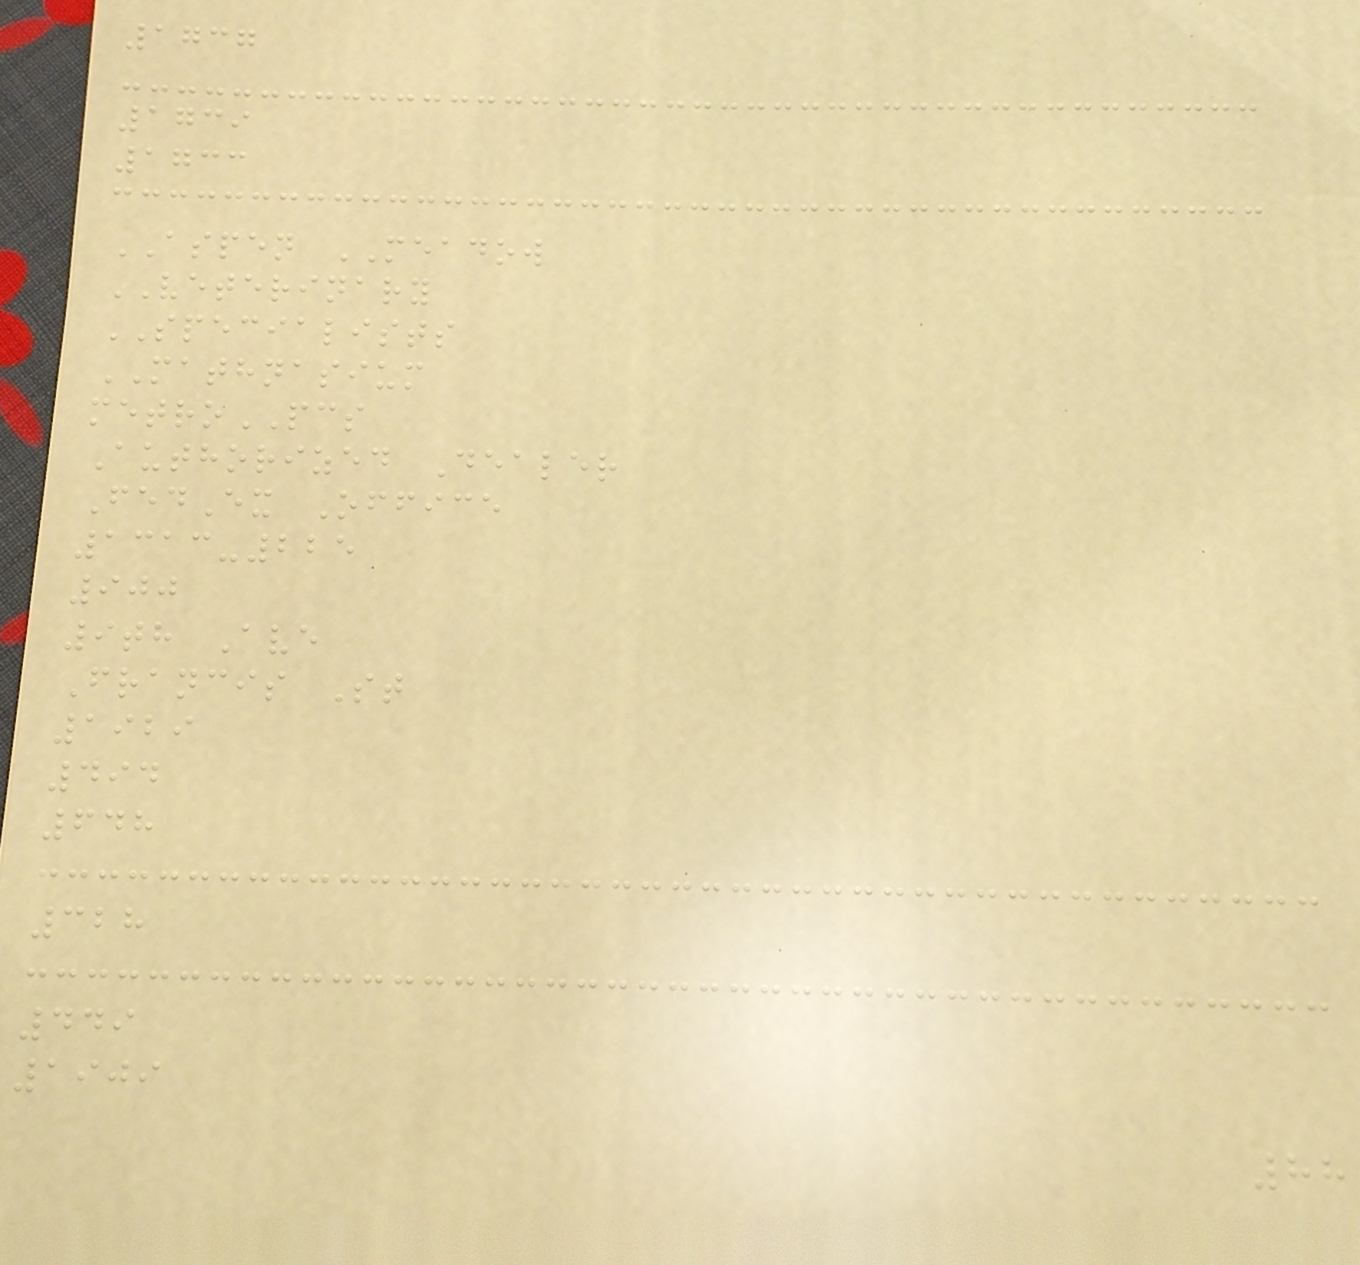1737
1739
1733
ASPEN MEADOW
VETERINARY
SPECIALISTS
MATHNASIUM
metroPCS
Authorized Dealer
FedEx Office
1313-225
900
9th Ave
Francis St
1929
494
648
328
449
1909
88
